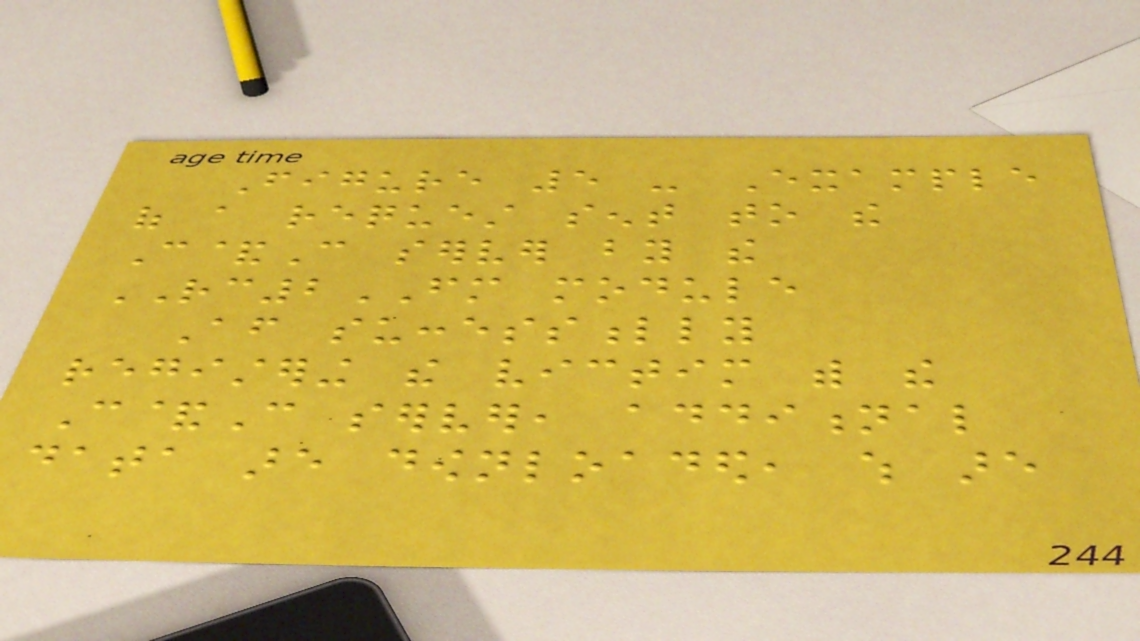Figure 5 - Example
of a request sent to the
C&C server by the
RC2FM module
After successfully
registering the victim with the
C&C server, additional
data are downloaded, which are
